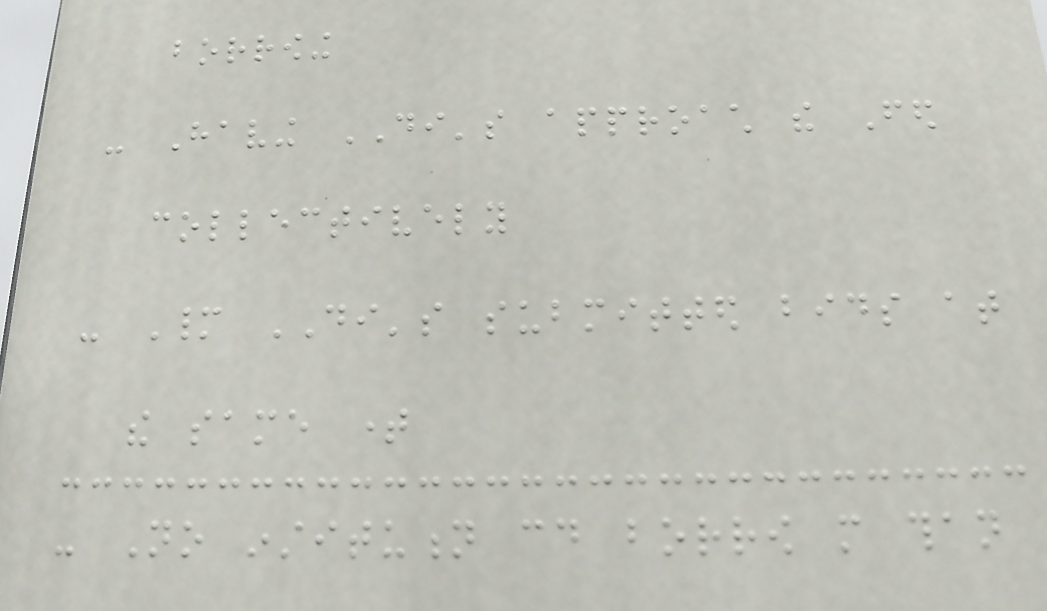borrowing
- Having DI's approach the Fed
collectively
- Many DI's submitted bids at
the same time
- No institution could borrow more than
